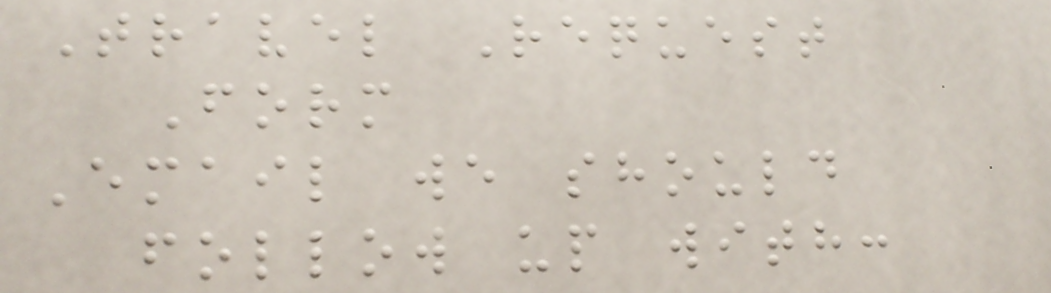Travel Request
Form
Email we should
follow up with:
